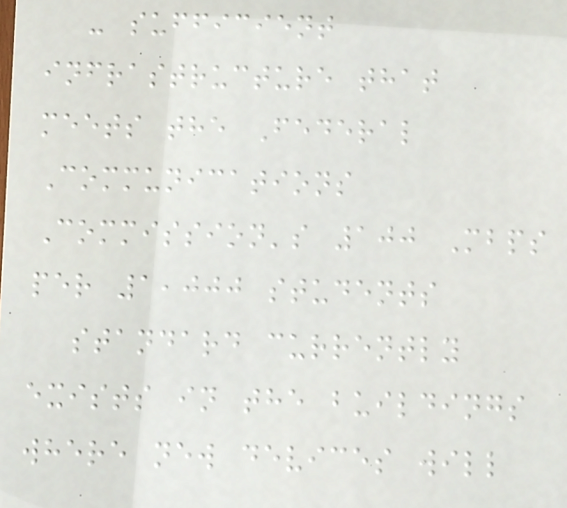- sufficient
infrastructure that
meets the Federal
Communications
Commission's 100 Mbps
per 1,000 students
standard currently
exists in the buildings
where new devices will
